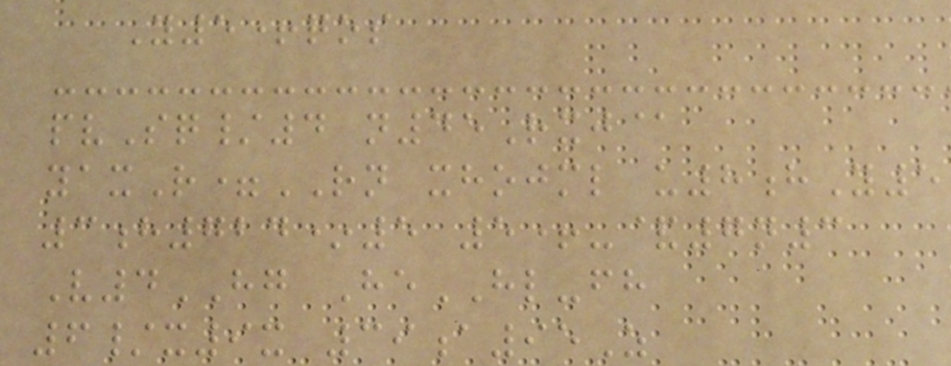Y5+qos
pvSq/4 n45Rxj@
yaxR=RN xhojml u8hY5
3h724*5 5+-&7n3
V4HG HeHL-fh
6/x9x 39a95Z
